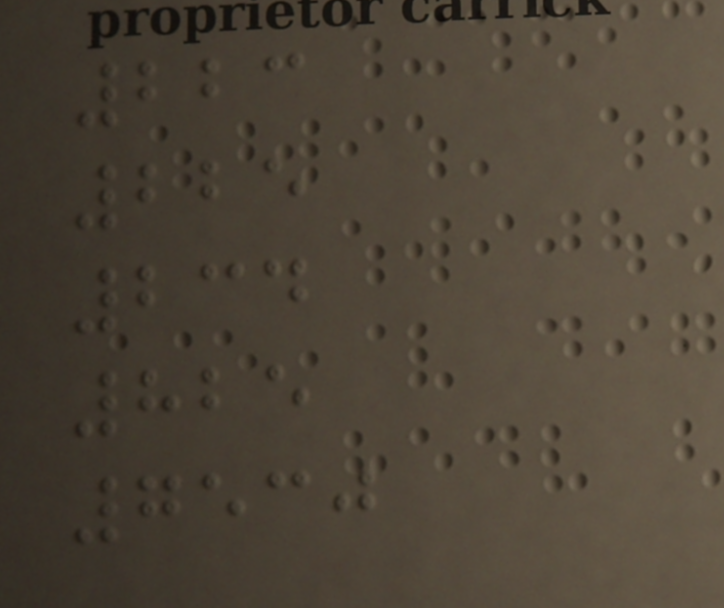223
225
234
825
7530
